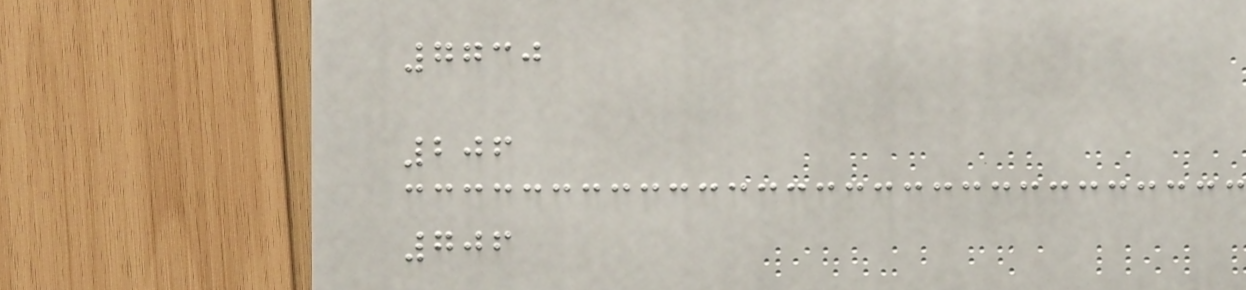7730
206
706
